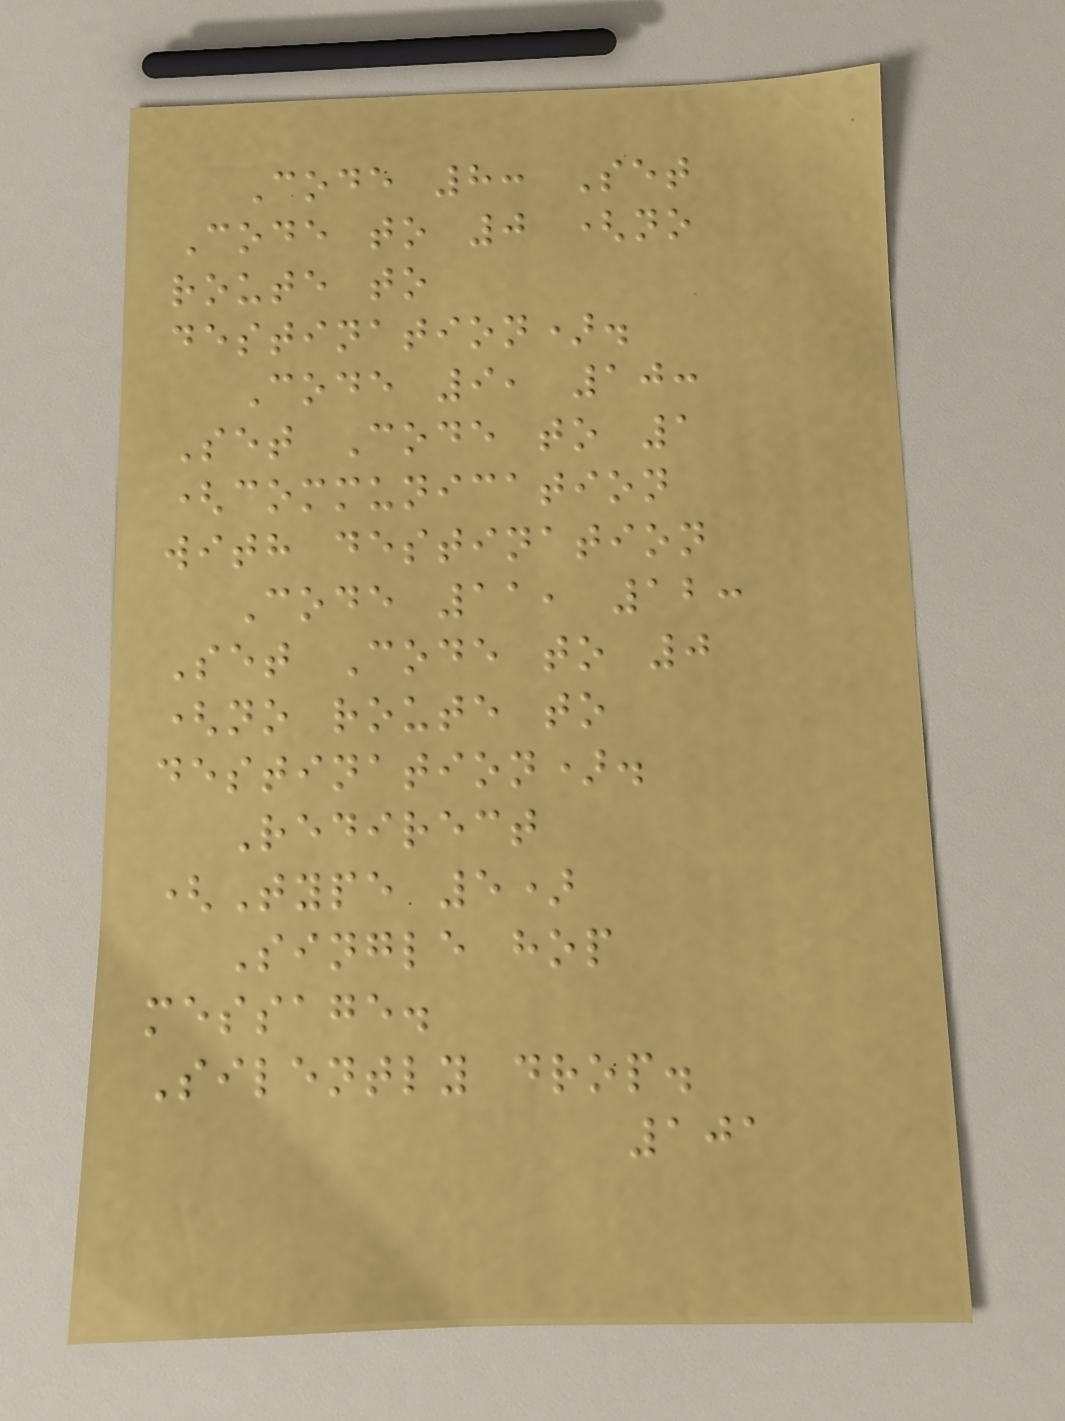Code 8: Set
Code to 0 (no
route to
destination).
Code 9, 10:
Set Code to 1
(communication
with destination
Code 11, 12:
Set Code to 0
(no route to
destination).
Redirect
(Type 5)
Single hop
message.
Silently drop.
101
